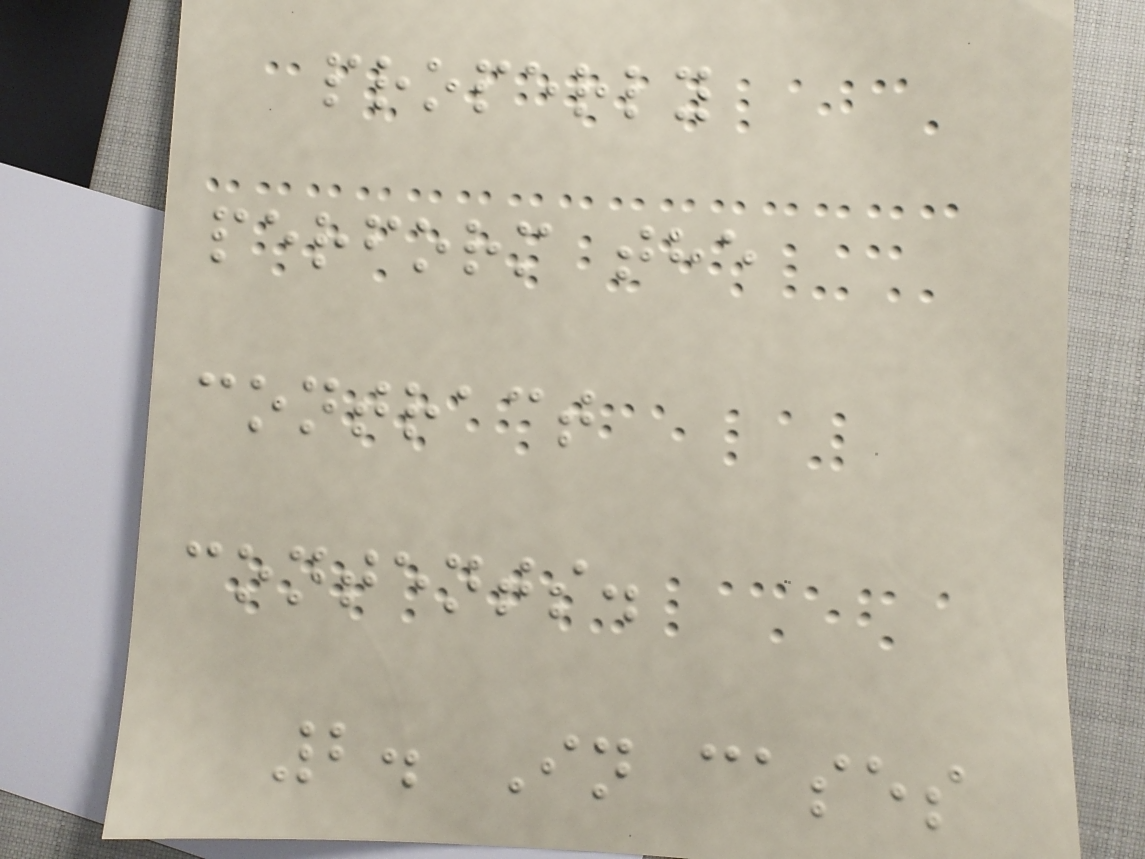properly
perform the
contract
contents.
2. In cases
